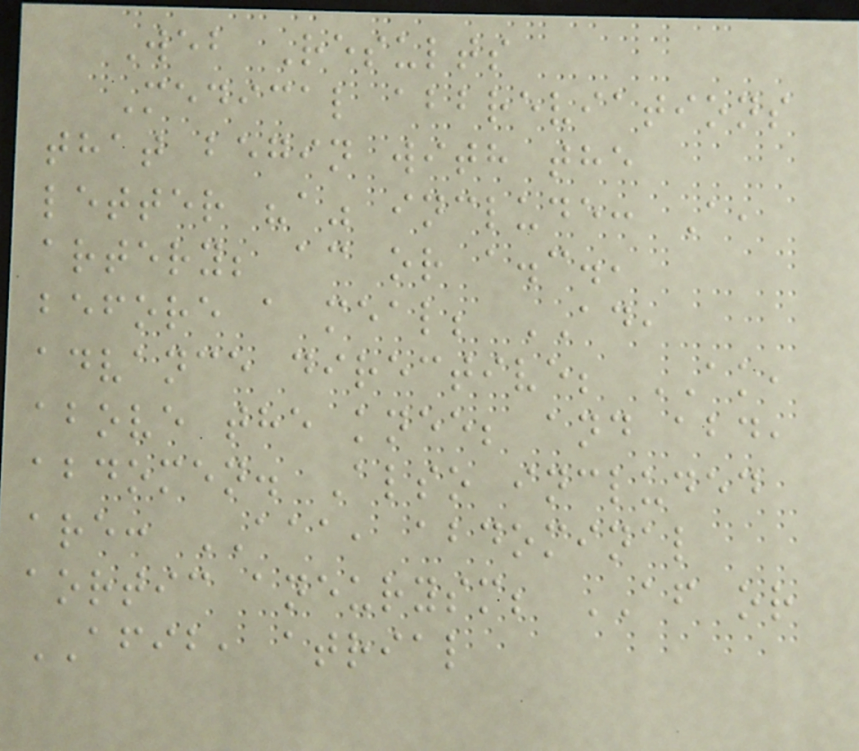Web Results
Medical abbreviations
that begin with the
letter "a" include: A,
artery; ac or a.c.,
before a meal; AD,
advance directive; AK,
above the knee; and abd,
abdomen. Also included
are: AAA, abdominal
aortic aneurysm; AF or
AFIB, atrial
